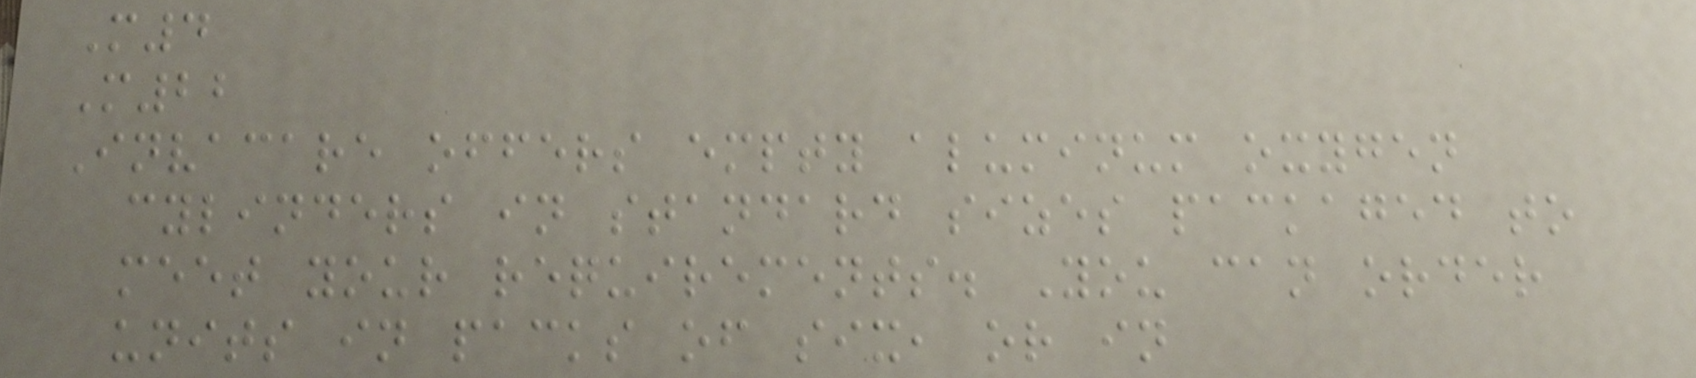M4
M22
Invacare offers empty aluminum oxygen
cylinders in standard sizes packaged to
meet your requirements. You can order
units in packs of six, or in
